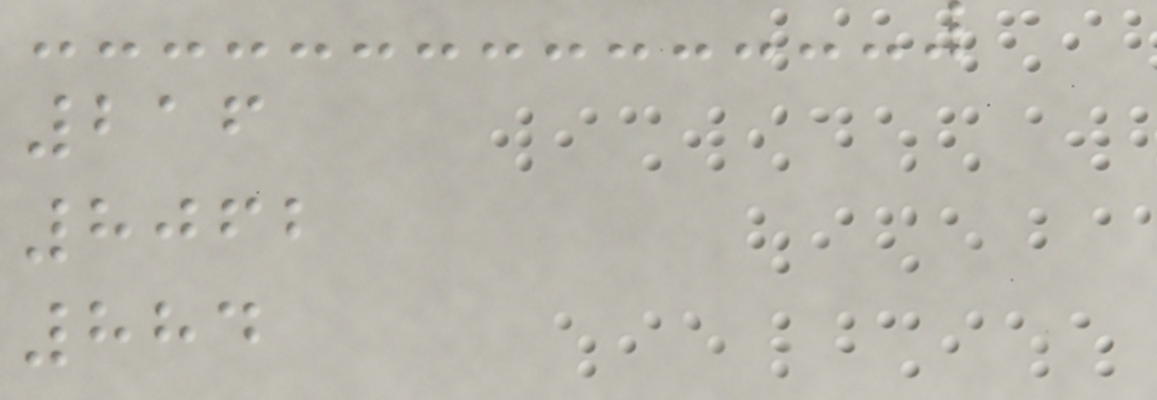216
8062
884
